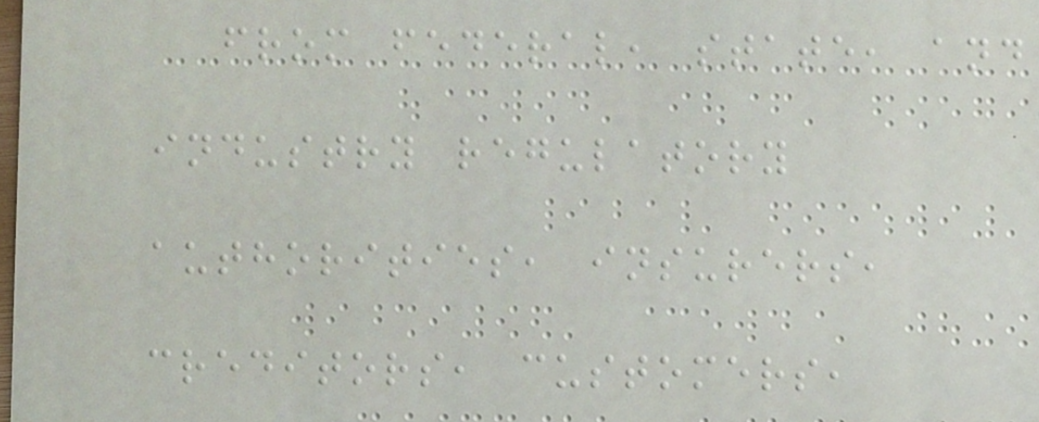from federal, state, and
industry regulatory
authorities, insurers,
creditors, customers,
